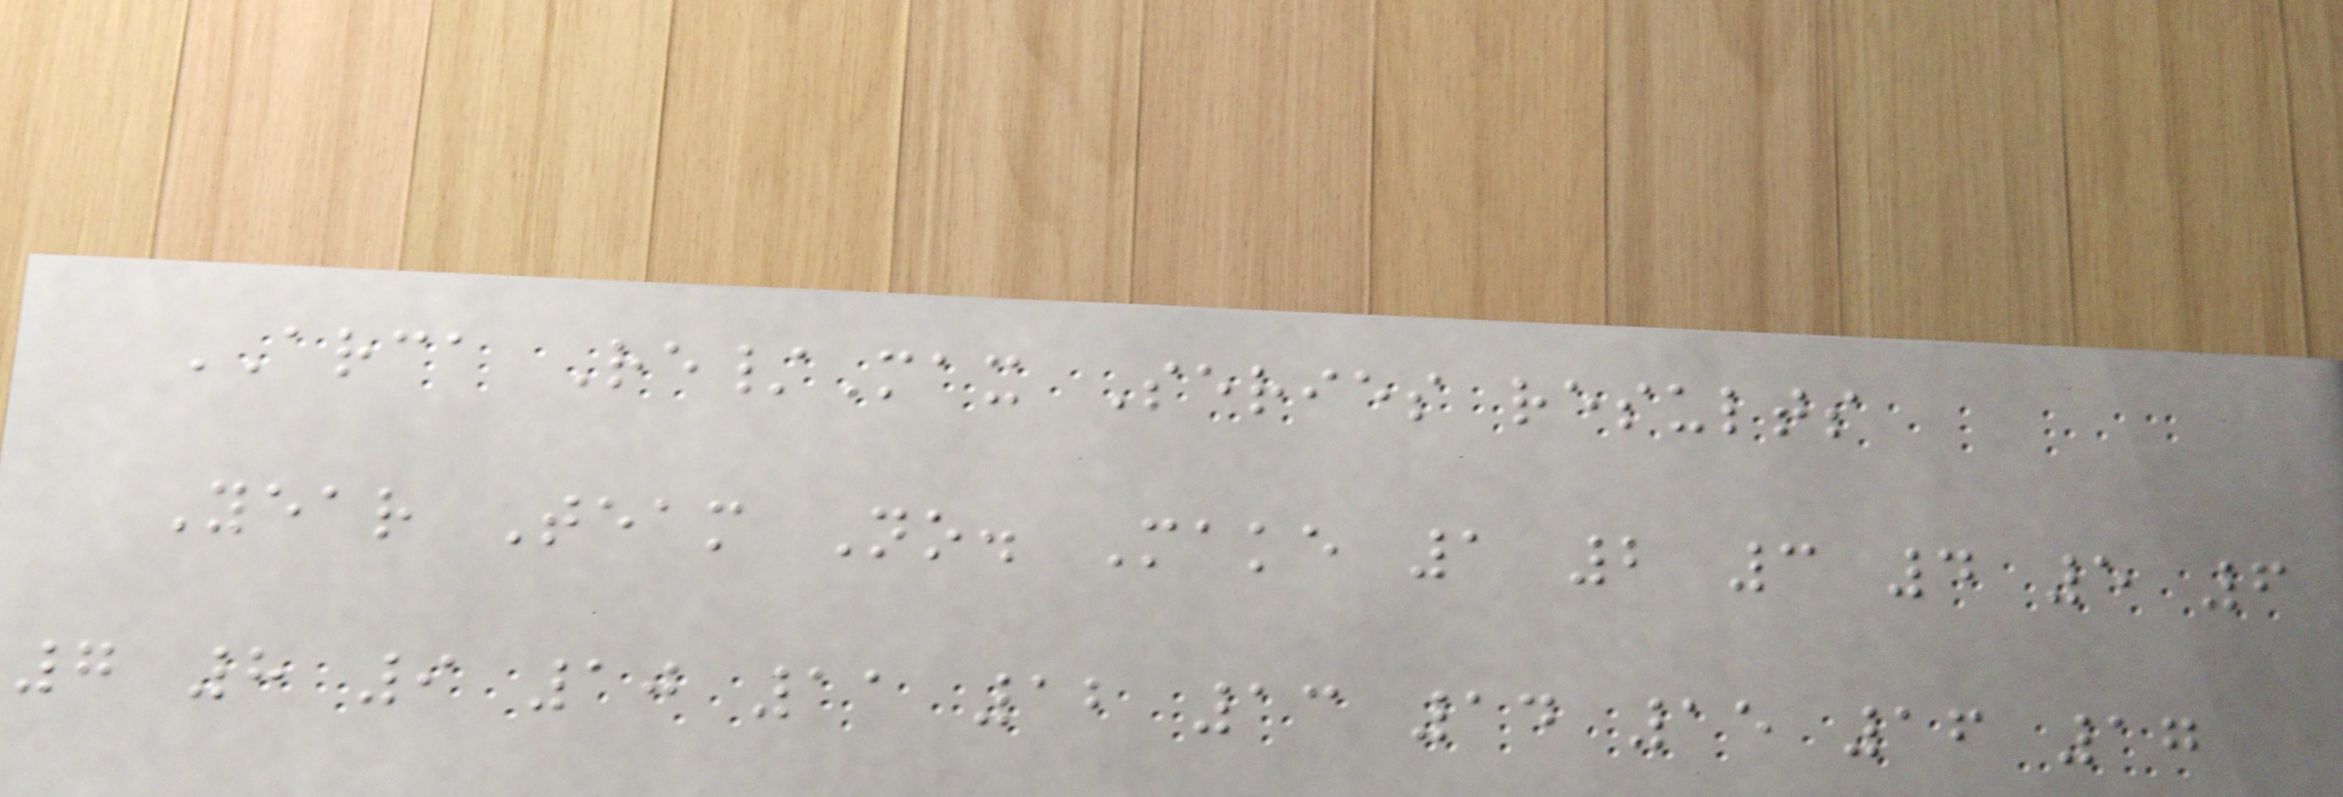ARCA Re/Max Series results
Year Team No. Make 1 2 3 4 5 6
7 8 9 10 11 12 13 14 15 16 17
